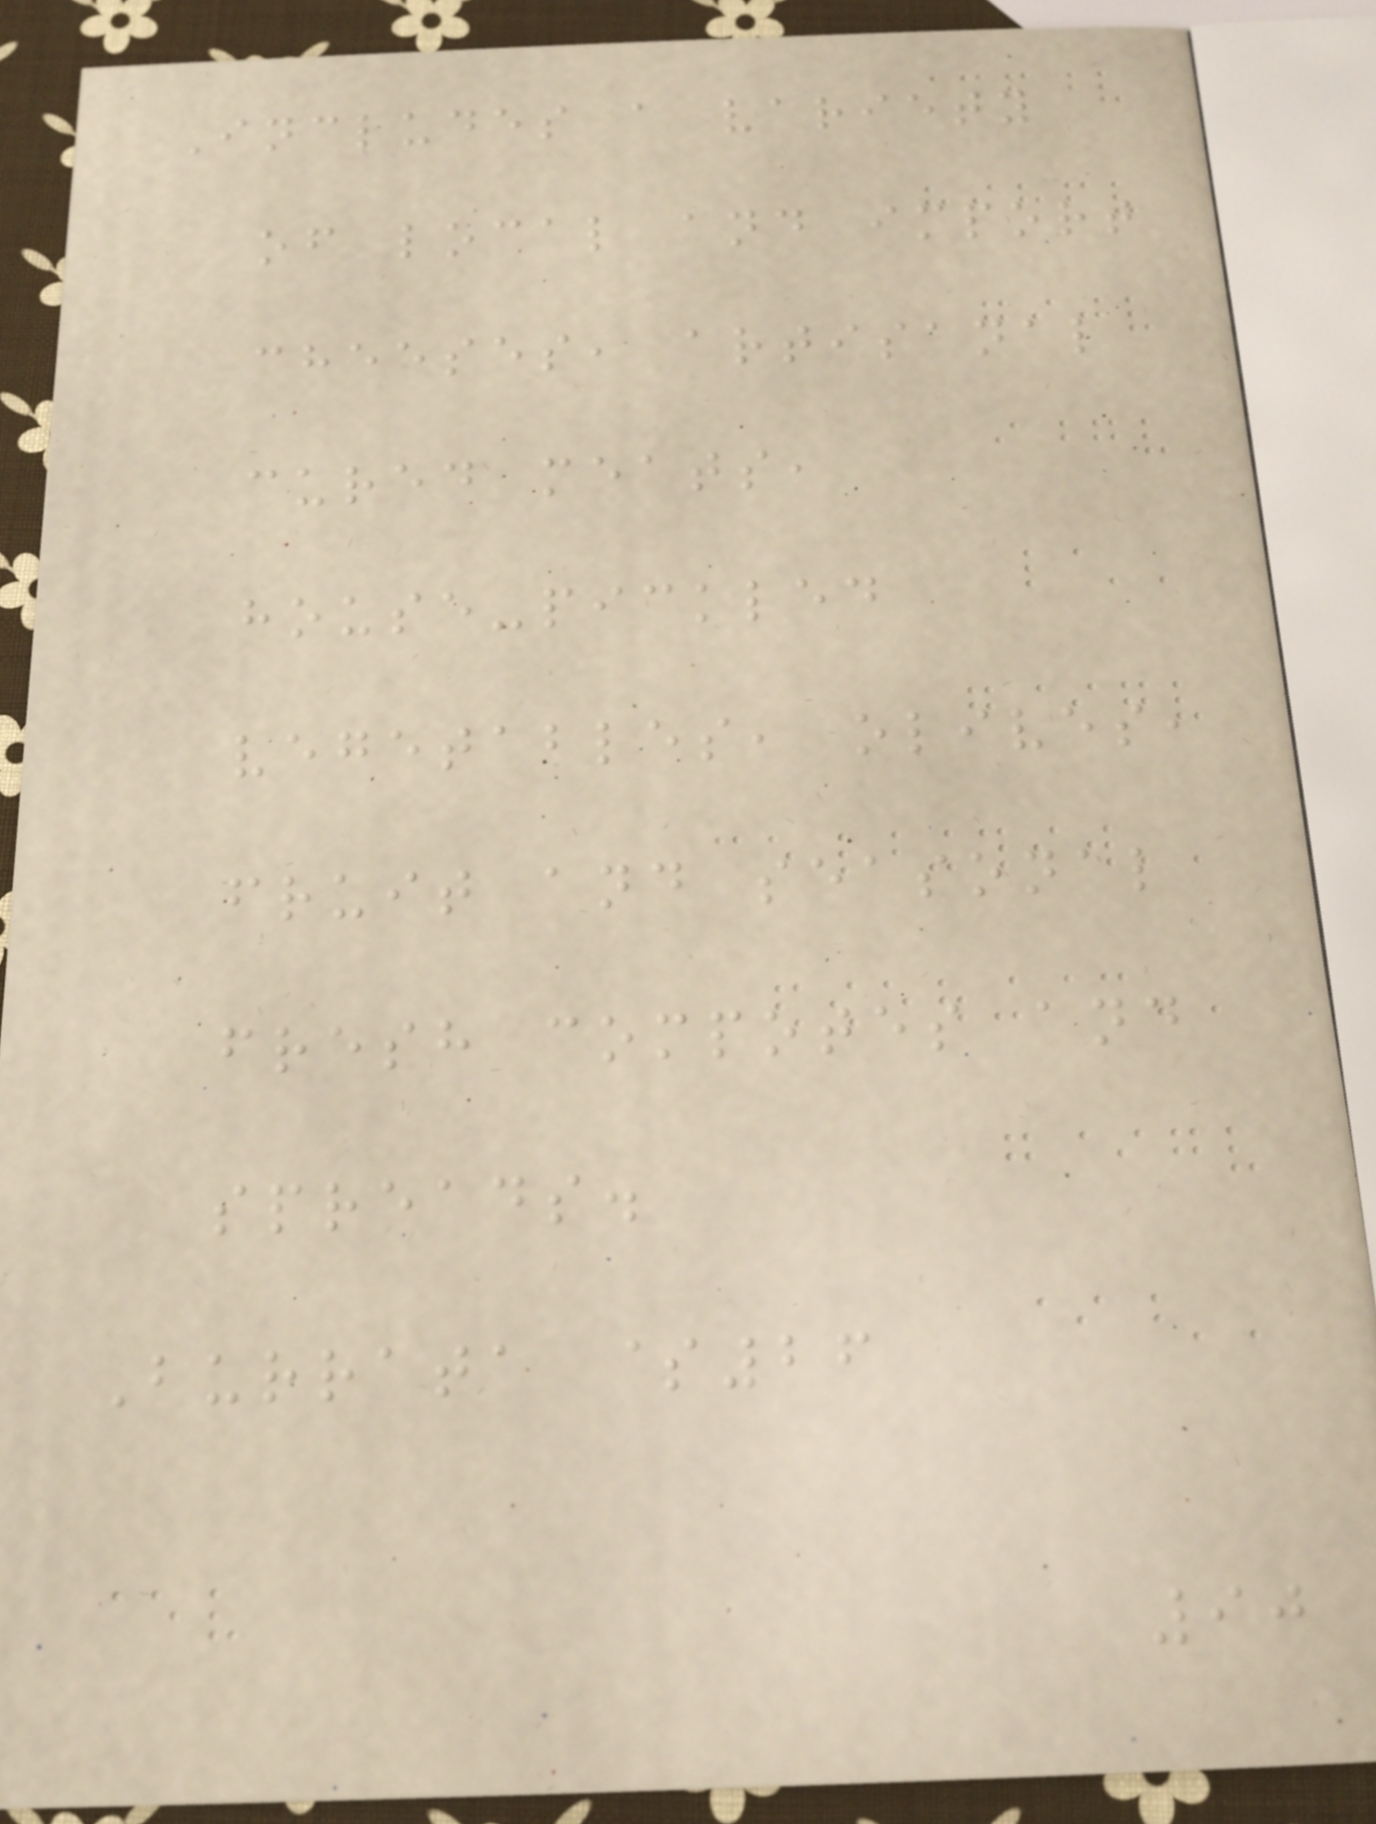Includes a variety
of local and import
cheeses, artisanal
cured meats,
house-pickled
vegetables, olives,
fruit and seasonal
fresh compotes and
spreads.
Burrata $26
90
